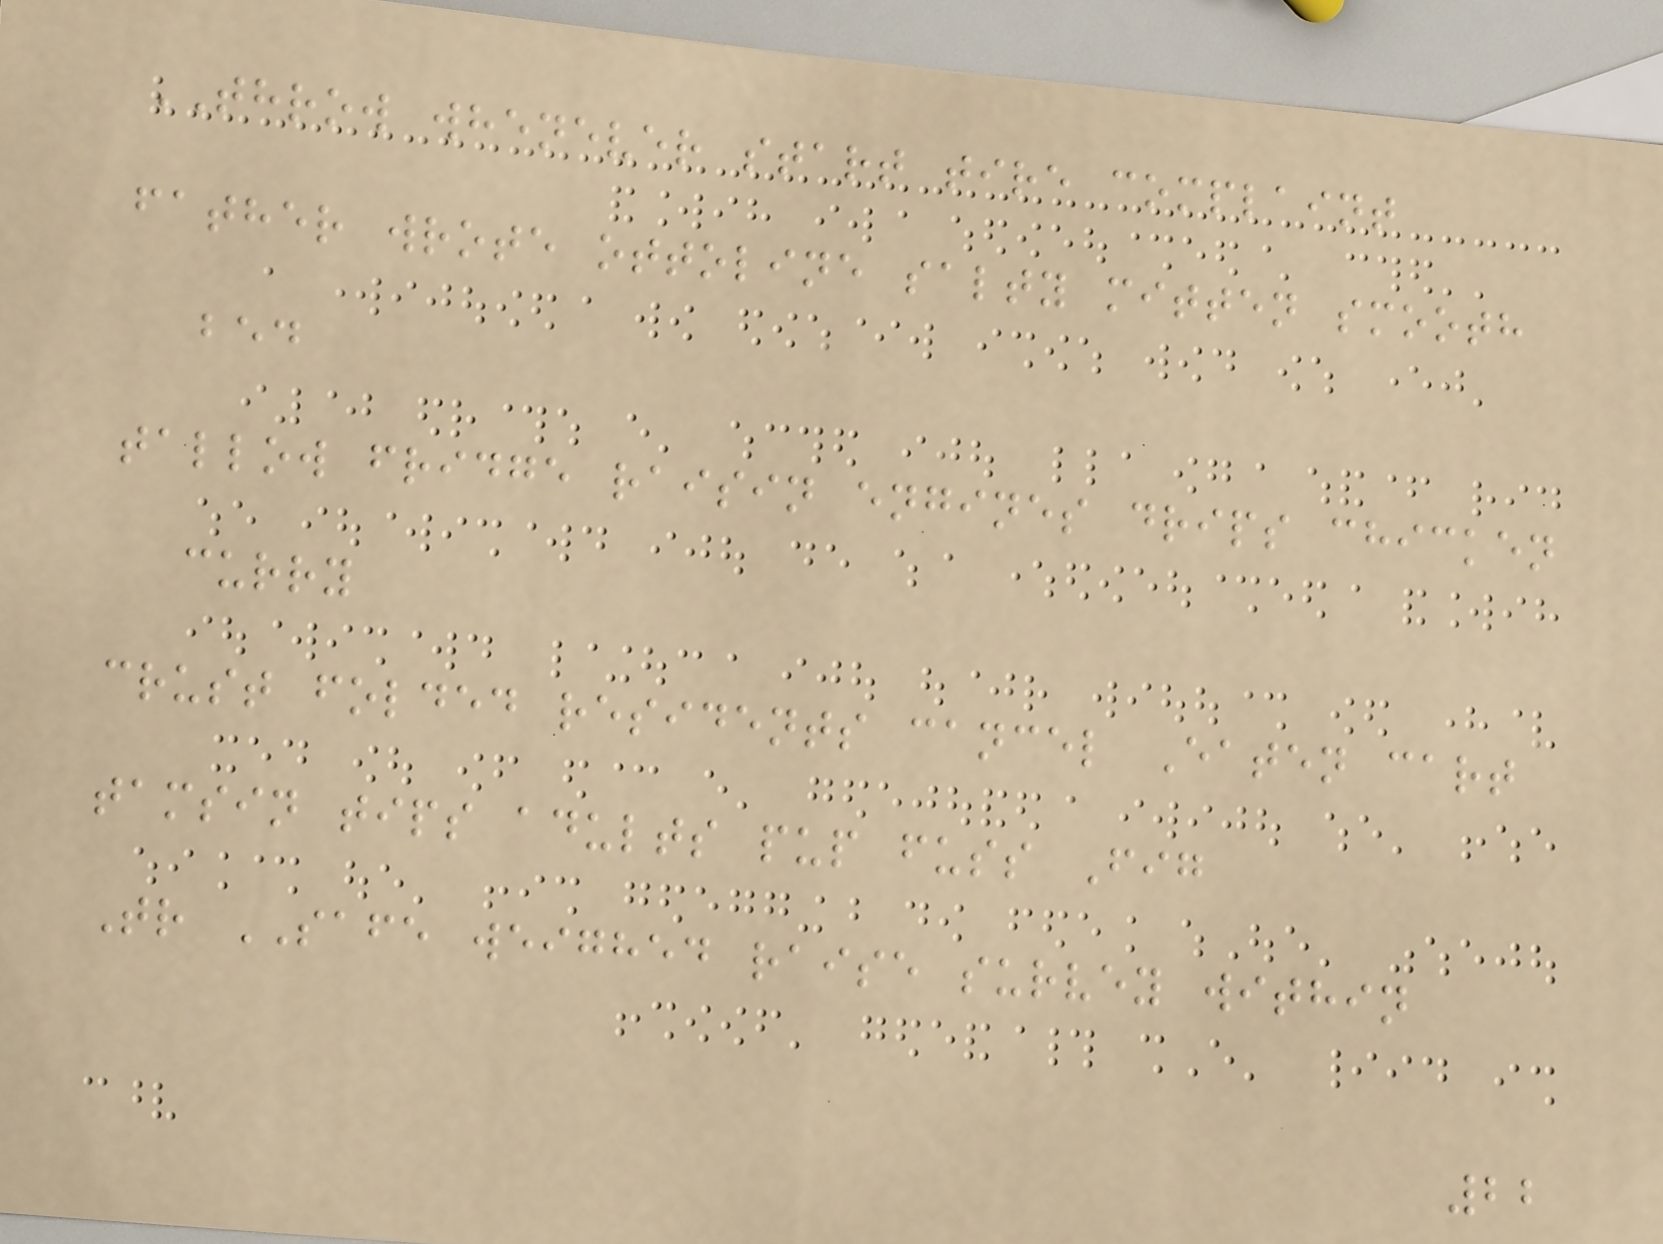THROW whenever start tire complaint
father wrote ottoline salty mitten smooth
bed
tallow fridge raisin engines drips chicken
curry
crust folded residents cancel Eaten cart
tamsin tips adults pup fuss Fig
Tr SAFE weighed raise survey within
22
